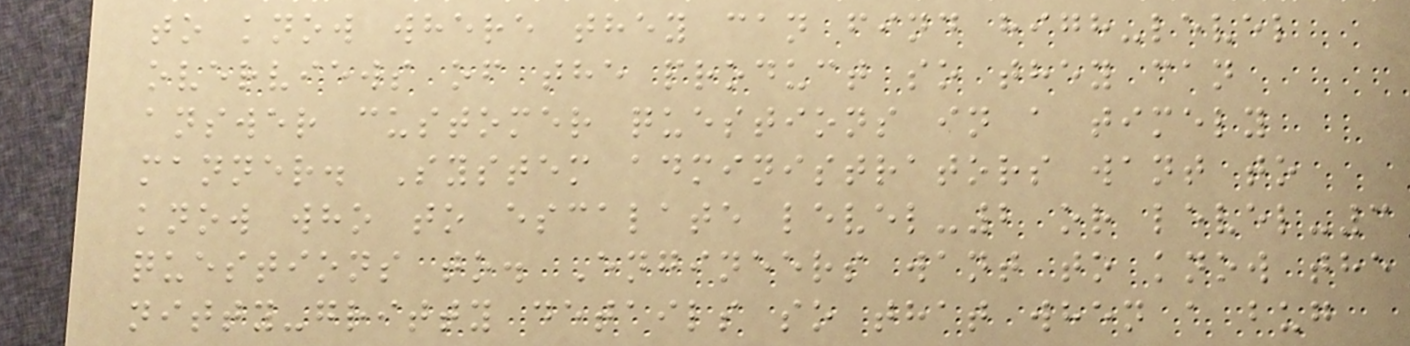to know where they can find high-level
overviews of the product so they can
answer customer questions in a timely
manner. System administrators want to
know who to escalate level-2 or level-3
questions to. Engineers want to know the
nitty-gritty details so that when a bug
